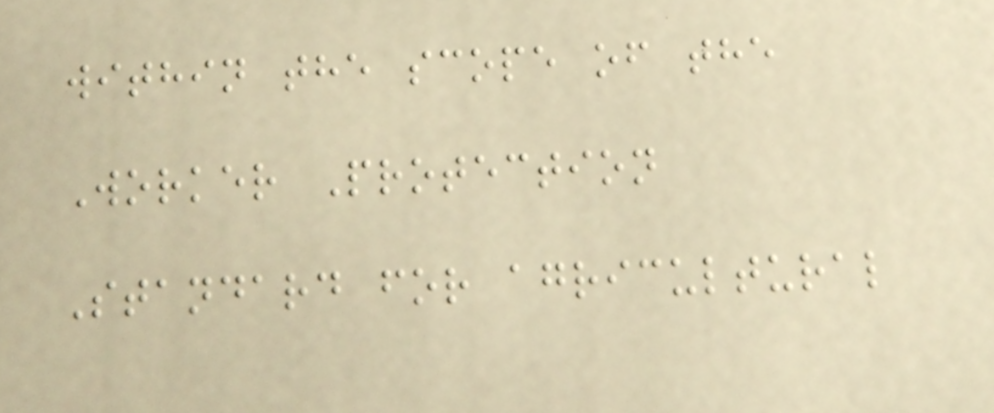within the scope of the
Worker Protection
Standard for agricultural
